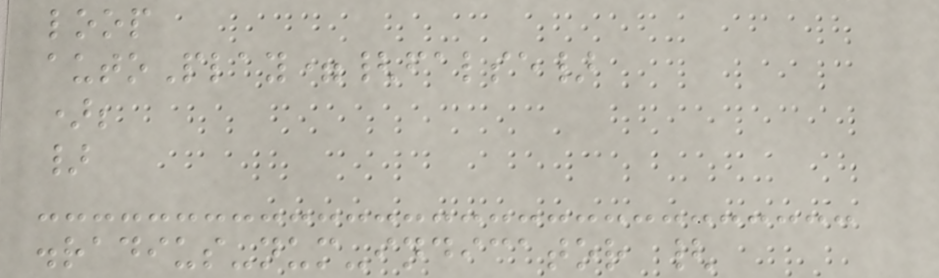loop
autoPlay={false}
);
}
.radius-num-indicator {
